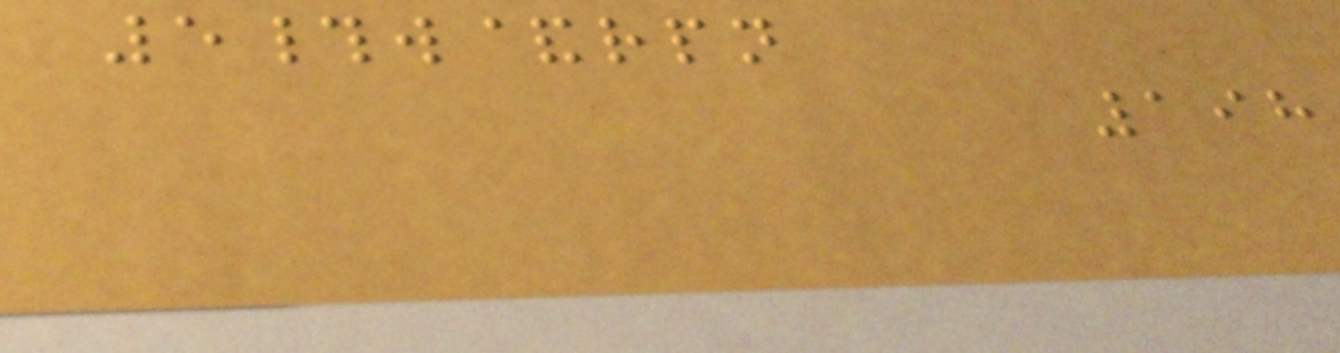5#w&rpn
198
